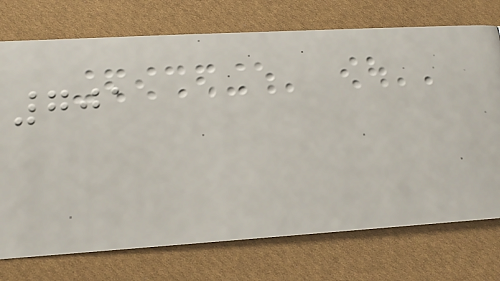701
